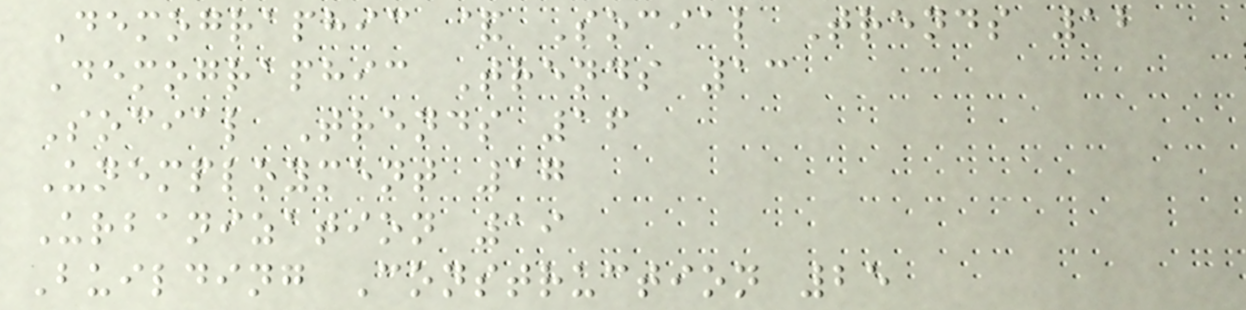Demographic & Social Trends 12
Demographic Trends 13
Social Trends 16
Unemployment 17
Urbanization 19
Building Construction 25
